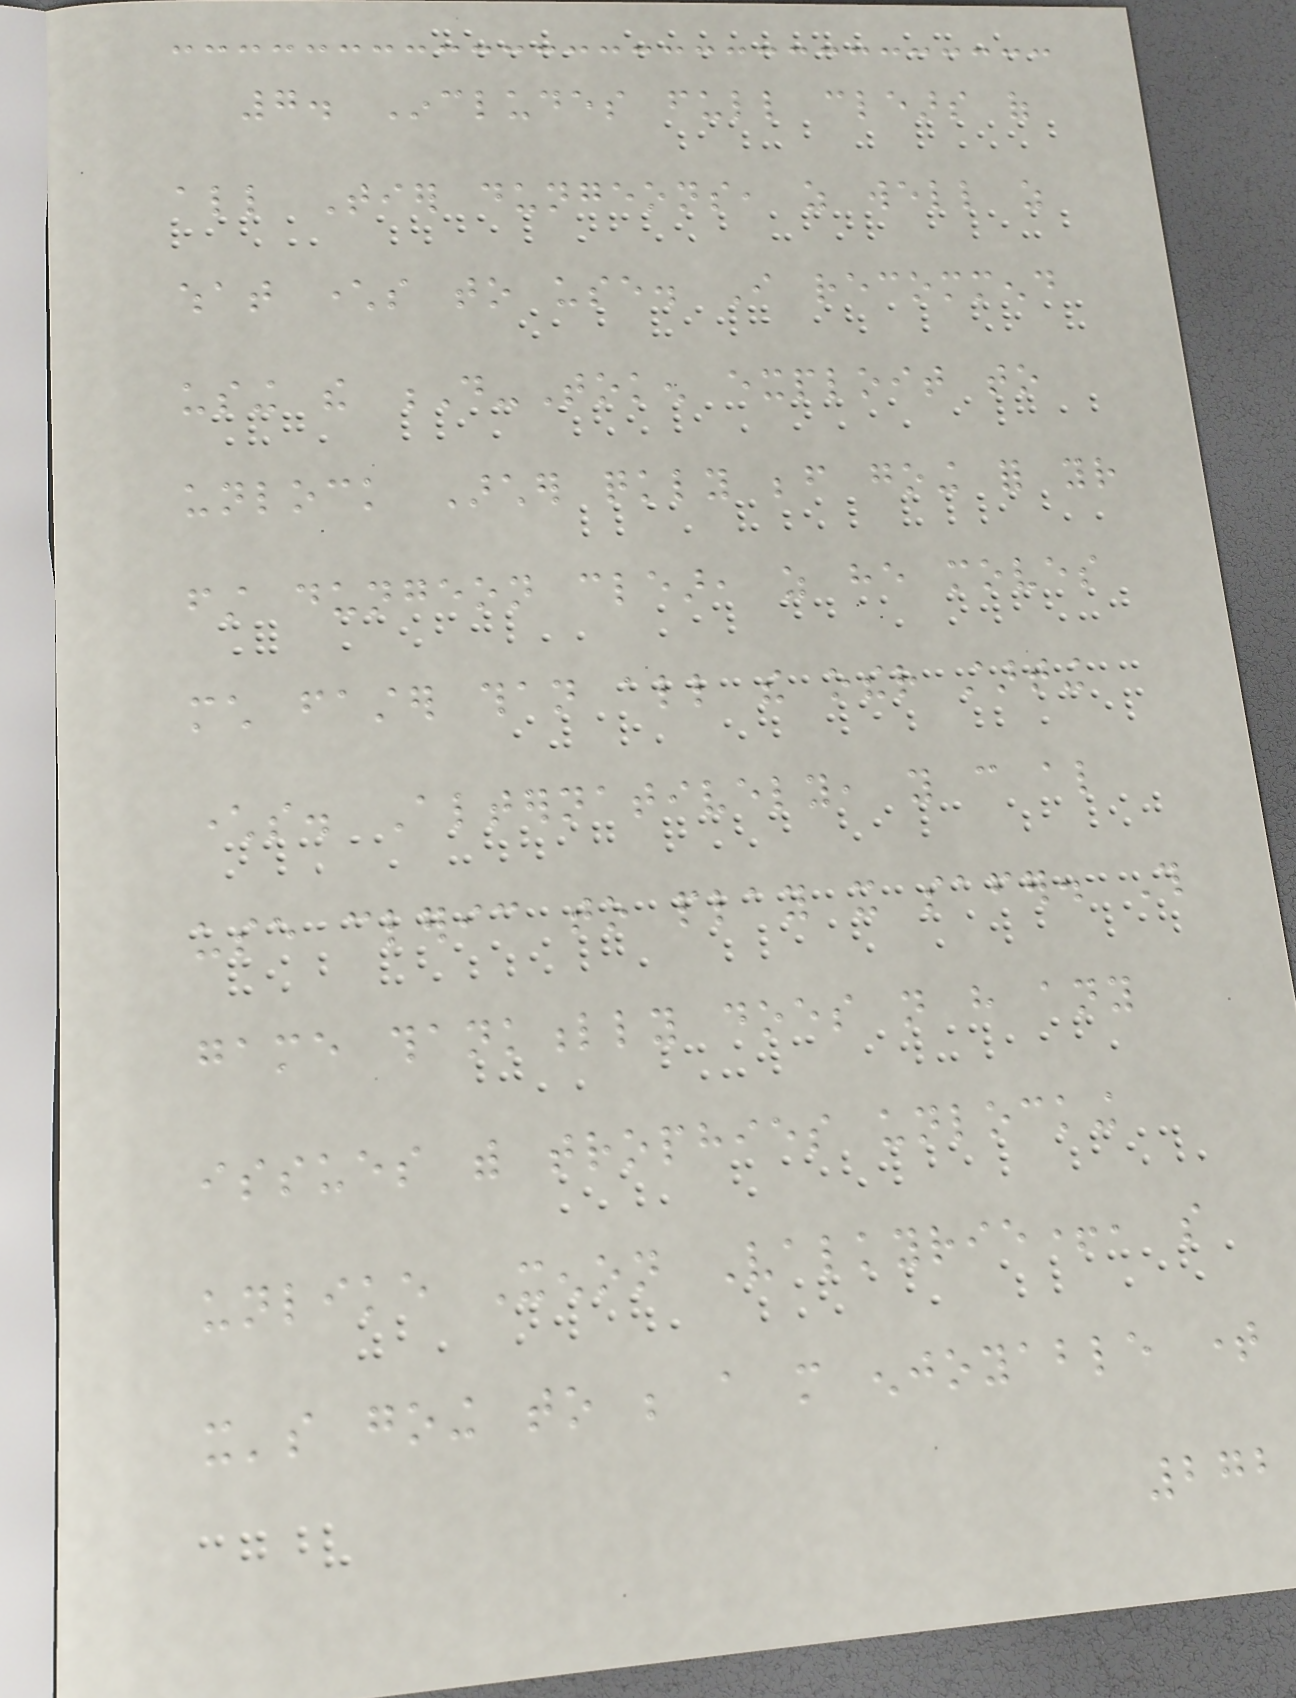7. Includes full clears of
all Tier dungeons, as well as
what characters to use. I recommend
using the D-Token exploit to
unlock Archer quickly before going for your
first dungeon clear, as he moves
much faster than all the other starting
characters. Alternatively, you can also
use cleric to play it safer. This
game thankfully does not have any
issues with trophies unlocking
unlike Xenon Valkyrie+, so
it's going to be a more enjoyable time
272
